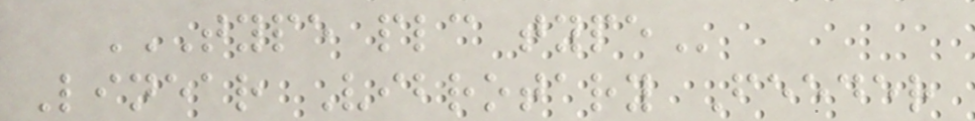TYPE PLC TYPE
Linear Vibrotary Feeder
